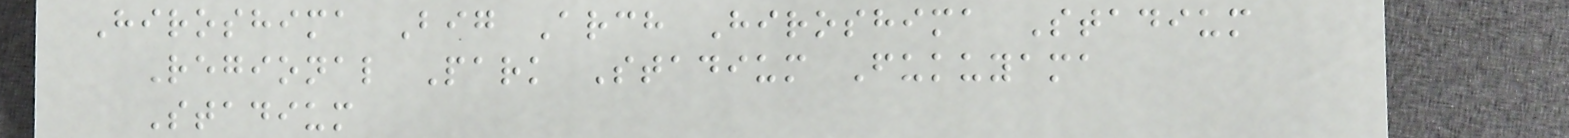Hiroshima Big Arch Hiroshima Stadium
Regional Park Stadium Fukuyama
Stadium
